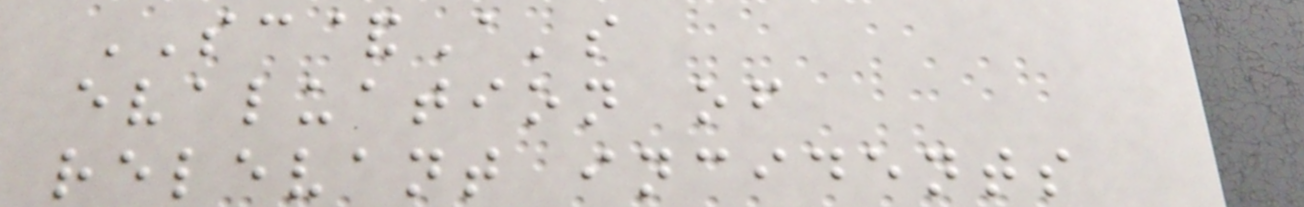SC&A's
evaluation of
relevant incidents
